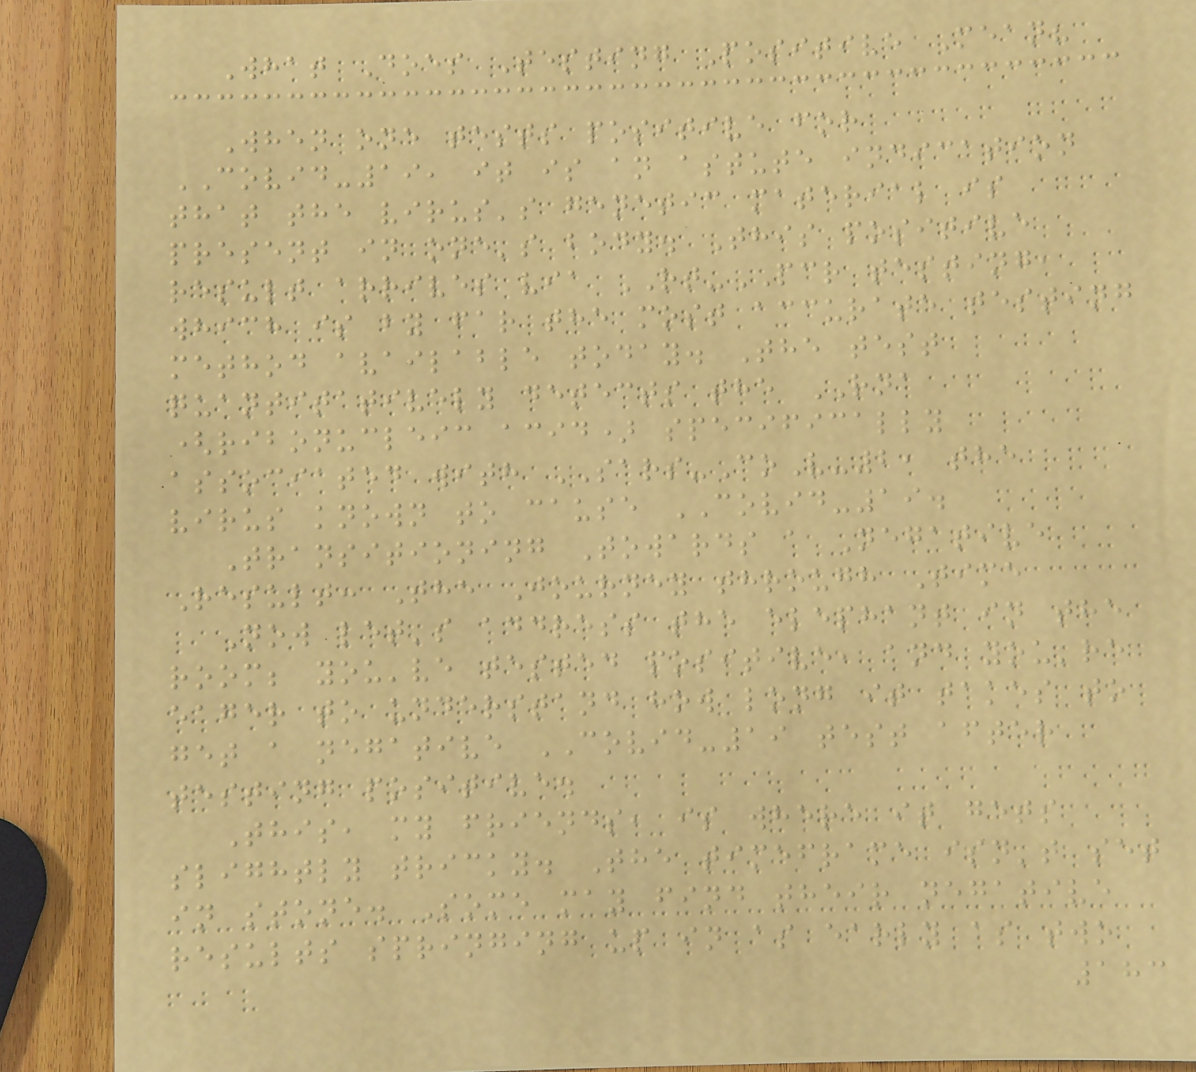What Does Testing Positive Mean?
When one tests positive for
COVID-19, it is an astute indication
that the virus's genetic material is
present in one's body. This positive
result arrives via RT-PCR testing,
which is by far the most accurate testing
method available today. The test
quantitatively detects the RNA
(ribonucleic acid) specifically
associated with SARS-CoV-2, the
virus known to cause COVID-19.
Transitioning Towards a Negative
Result: The Journey through Time
Now let's address the elephant in the
room; you've tested positive, and you're
eager to understand how long it takes to
get a negative COVID-19 test after
testing positive.
This, my friends, is where it gets
slightly tricky. The timeframe isn't set
in stone. Some may find their negative
results springing up in as early as two
183
